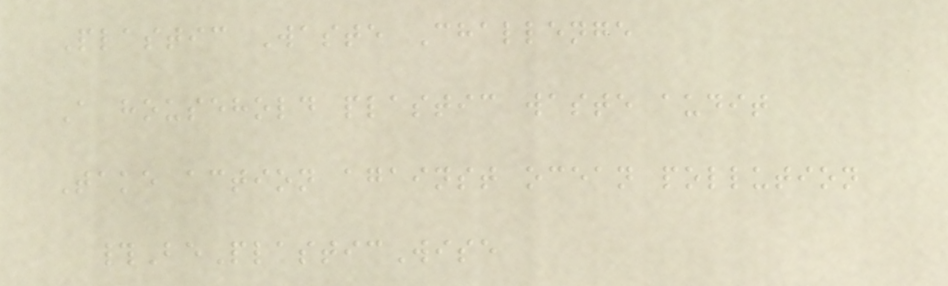Plastic Waste Challenge
A household plastic waste audit
Take action against ocean pollution
#BePlasticWise
